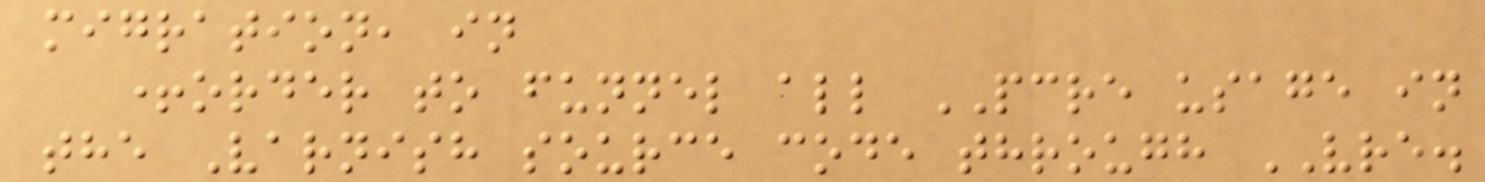migration, in
+order to funnel all PCRE usage in
the Varnish source code through VRE.
